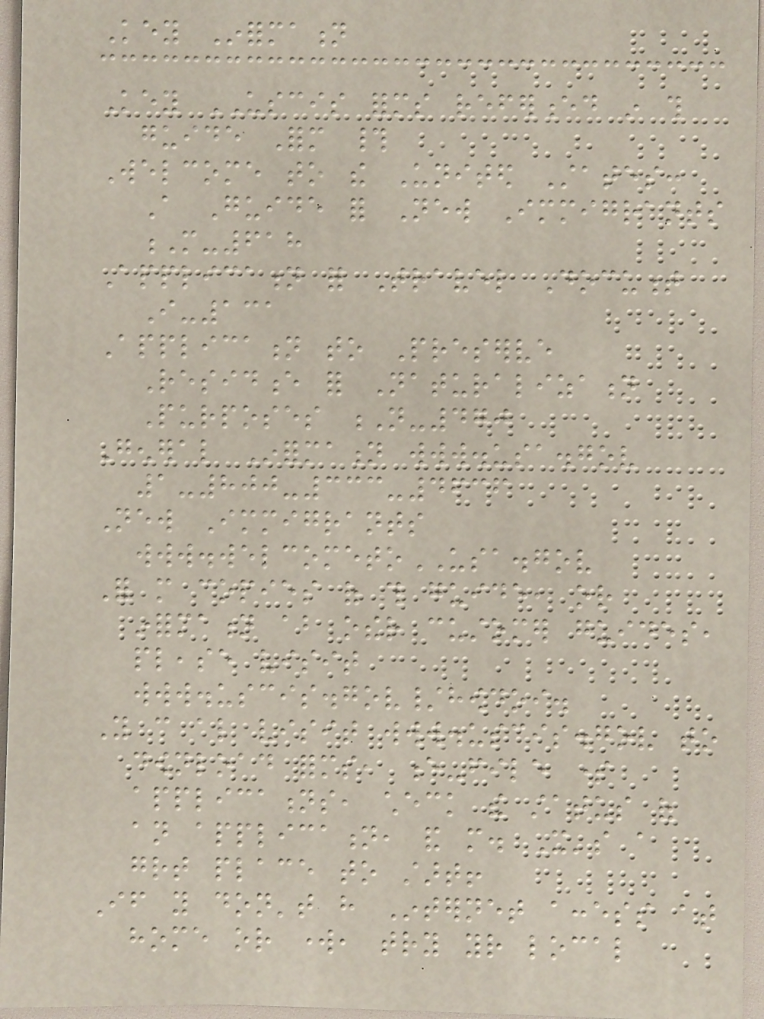Key Information
Key USCIS forms referenced in this
guide Form #
Welcome to the United States:
A Guide for New Immigrants
M-618
Application for Travel Document
I-131
Application to Preserve
Residence for Naturalization
Purposes N-470
General Information www.usa.gov
1-800-333-4636
New Immigrants
www.welcometoUSA.gov
For more copies of this guide, or
information about other customer guides,
please visit
www.uscis.gov/howdoi.
You can also visit www.uscis.gov to
download forms, e-file some
applications, check the status of
an application, and more. It's a
great place to start!
If you don't have Internet access at
home or work, try your local
